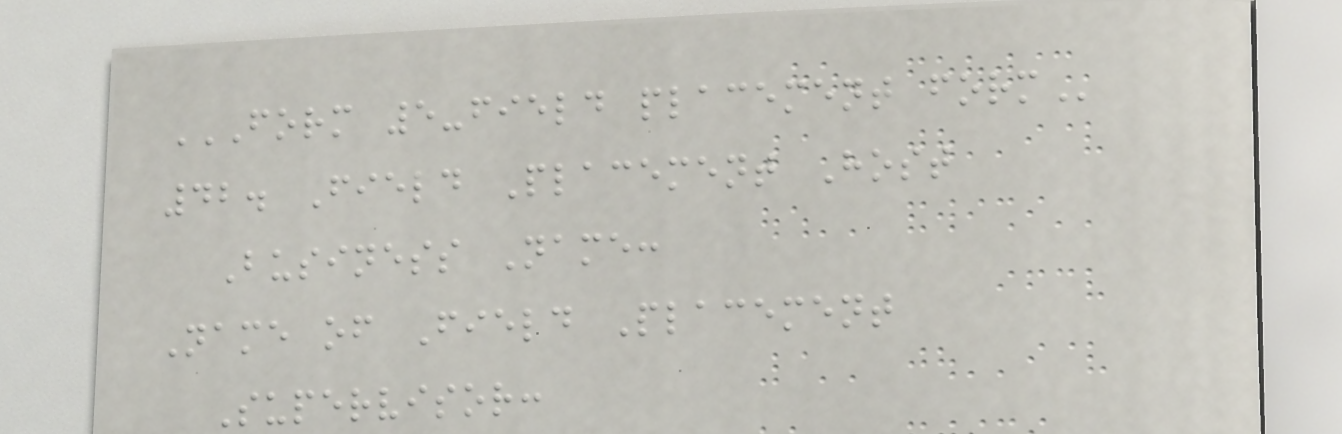FORM 5-FIELD PLACEMENT FORM
42. Field Placement Host
Business Name:
Name of Field Placement
Supervisor:
